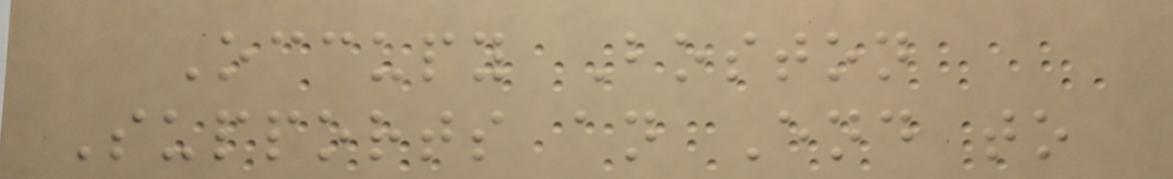Occupy Boston
Supports an End to
